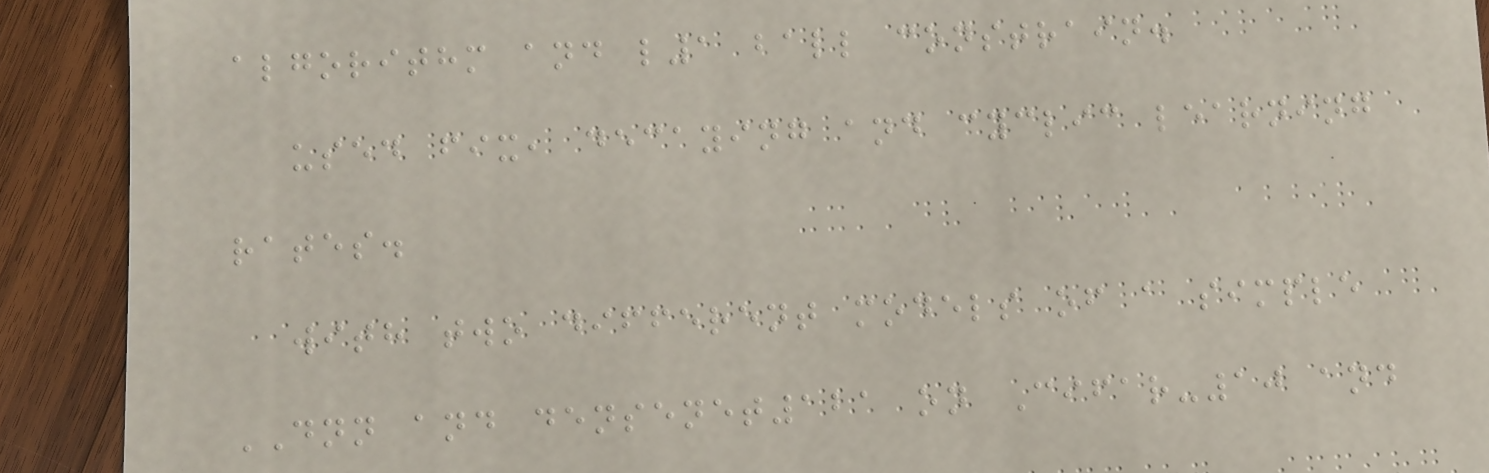algorithm and l1 ball constrain.
used fix, decaying and cyclic learning
rates.
with two different models of a simple
DNN and densenet121 on Cifar-10 and
